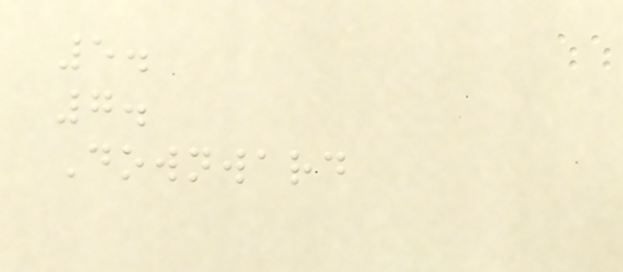5.
7.
Downward
